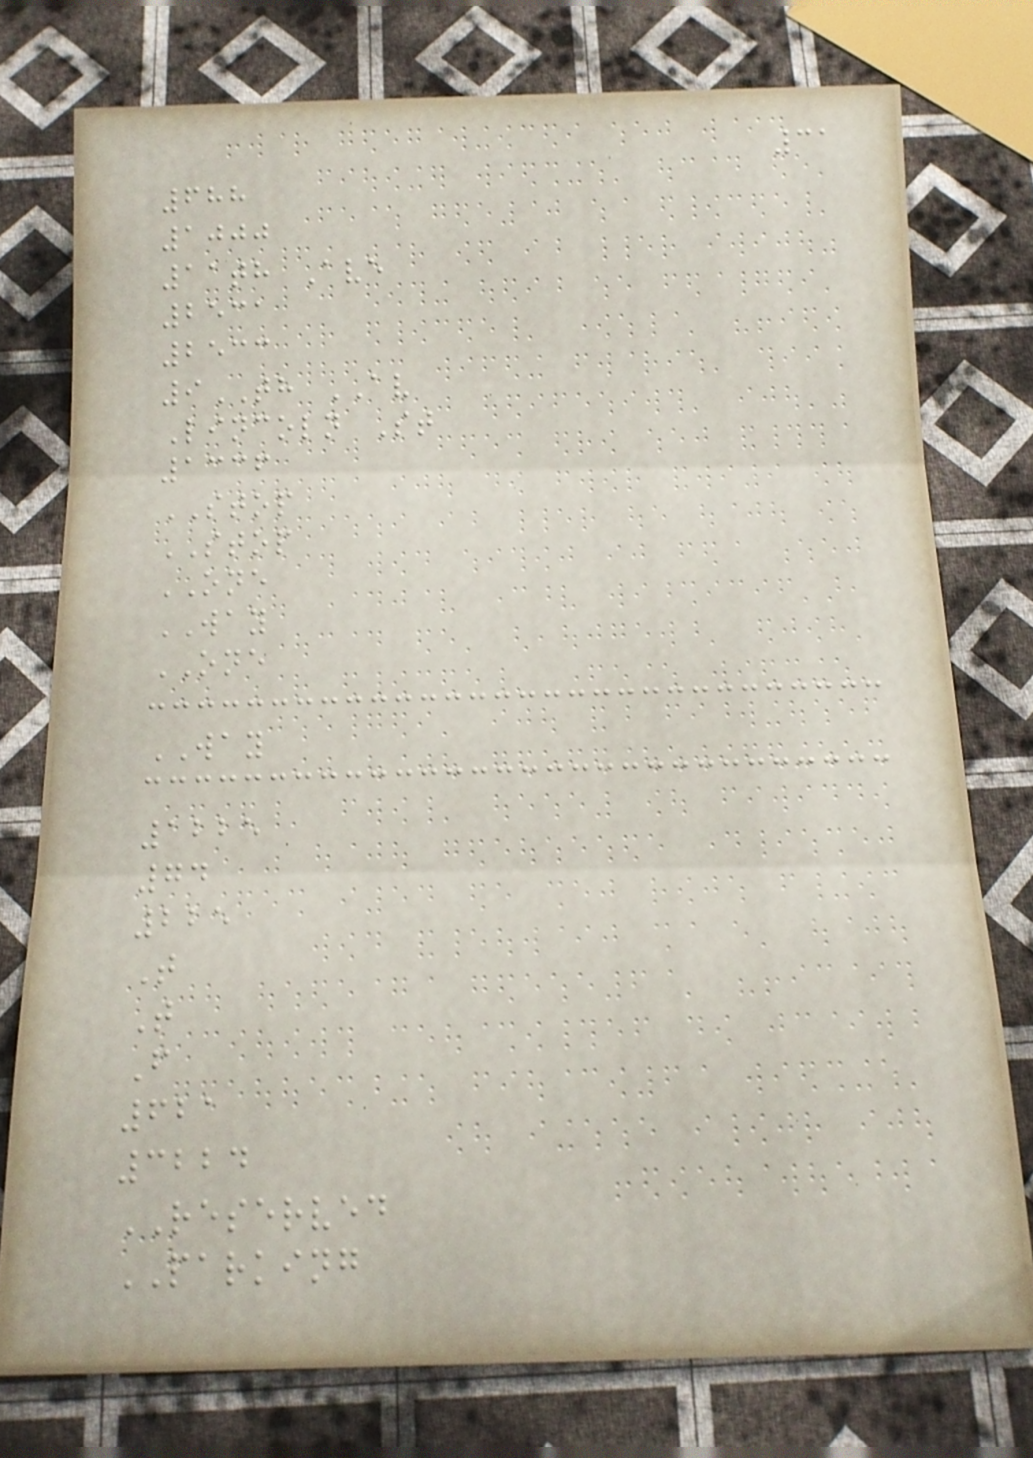31
688
1000
11th Ave
2531
2533
9TH AV
Lincoln St
1336
STOP
STOP
ONE
WAY
ONE
WAY
1225
74
225
T
T
F
621
3224
RESERVED
PARKING
